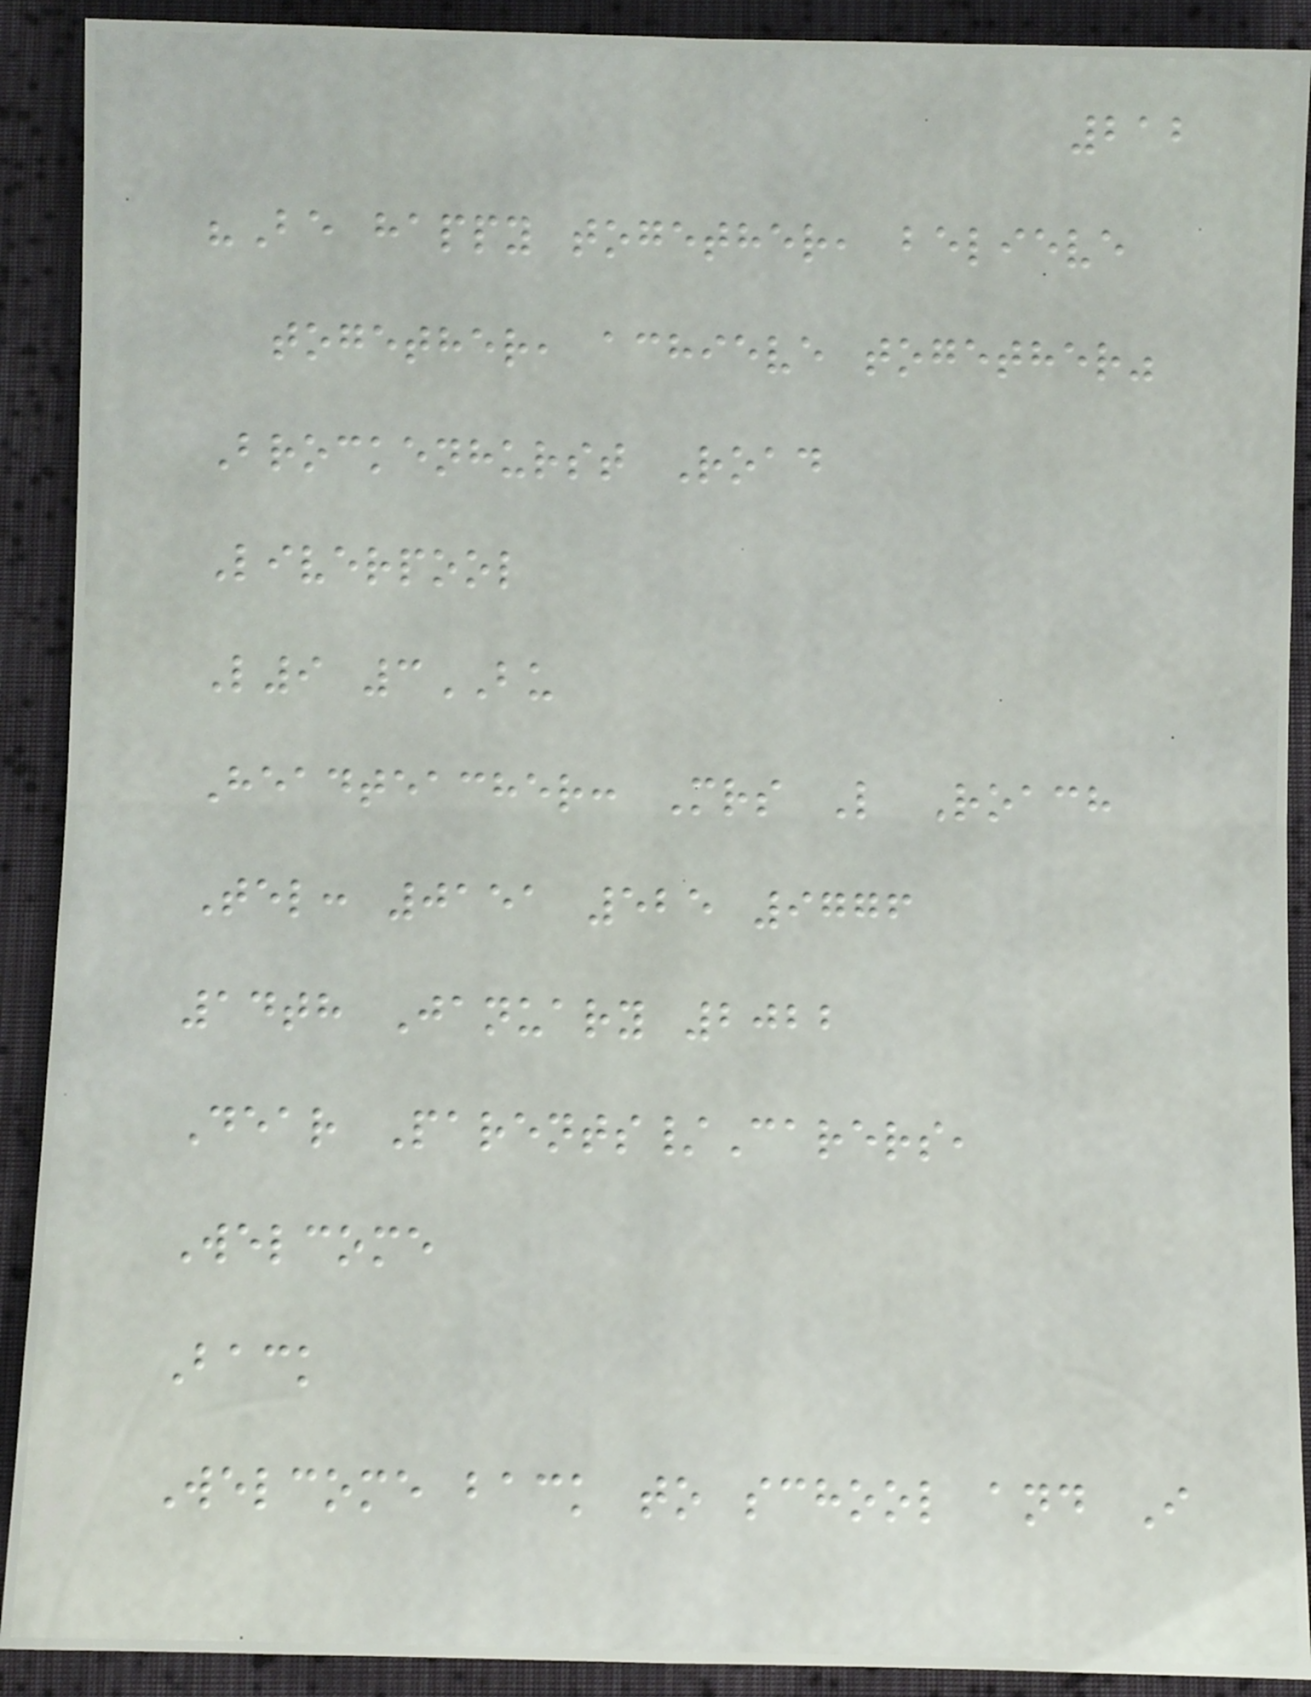212
"Be happy together, believe
together, achieve together"
Brockenhurst Road
Liverpool
L9 3BU
Headteacher: Mrs L Roach
Tel: 0151 525 9776
14th January 2022
Dear Parents/Carers,
Welcome
Back
Welcome back to school and I
